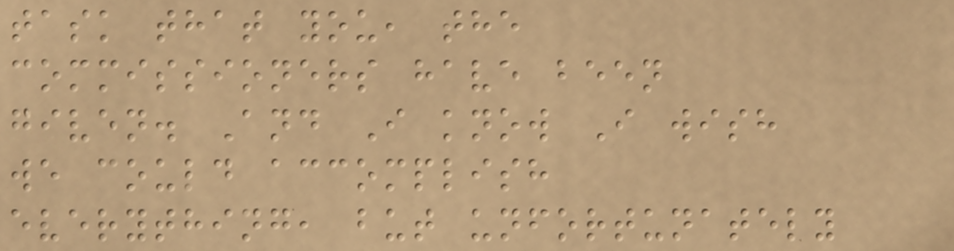task that you, the
commissioners have been
given. And I know I wish
we could accomplish
everything, but unfortunately
